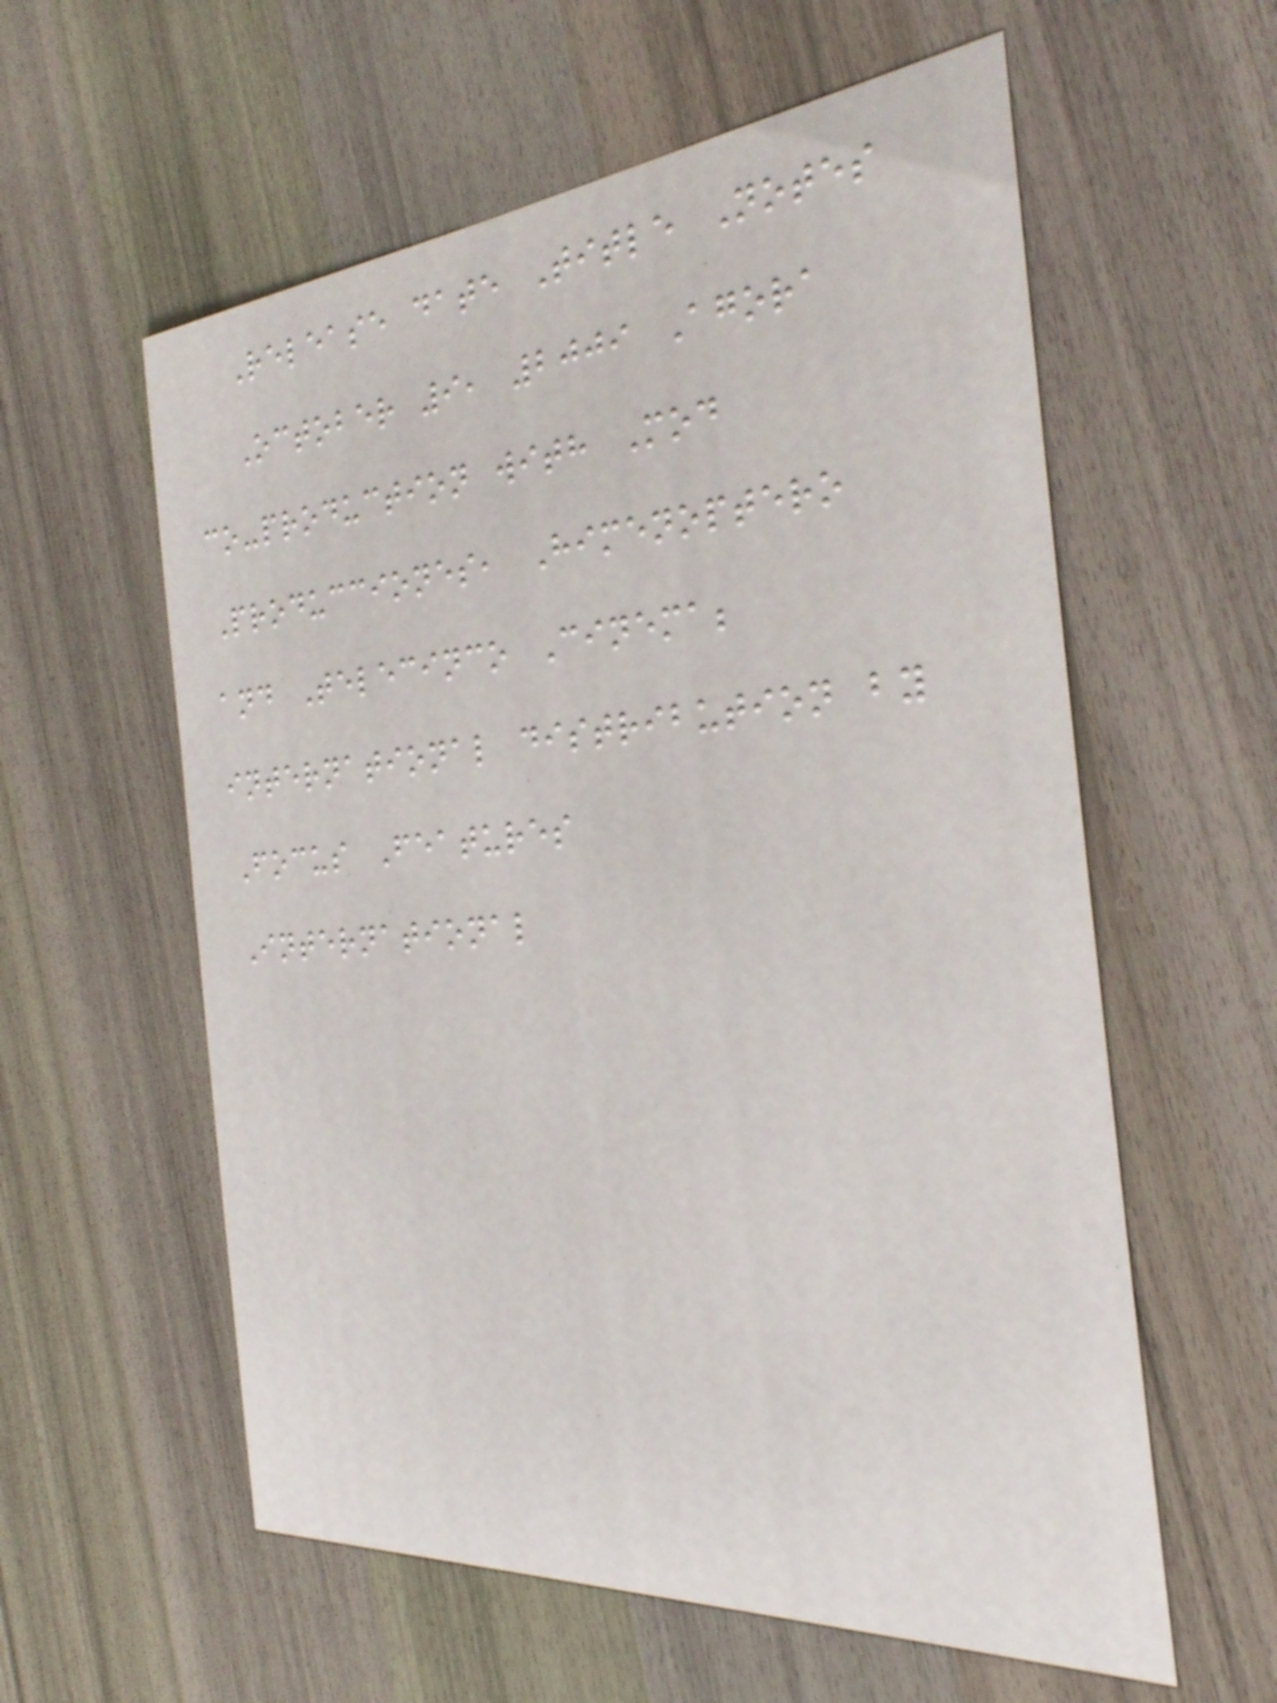Release date Title Notes
October 9, 2009 Agora
co-production with Mod
Producciones, Himenoptero
and Telecinco Cinema;
international distribution by
Focus Features
International
